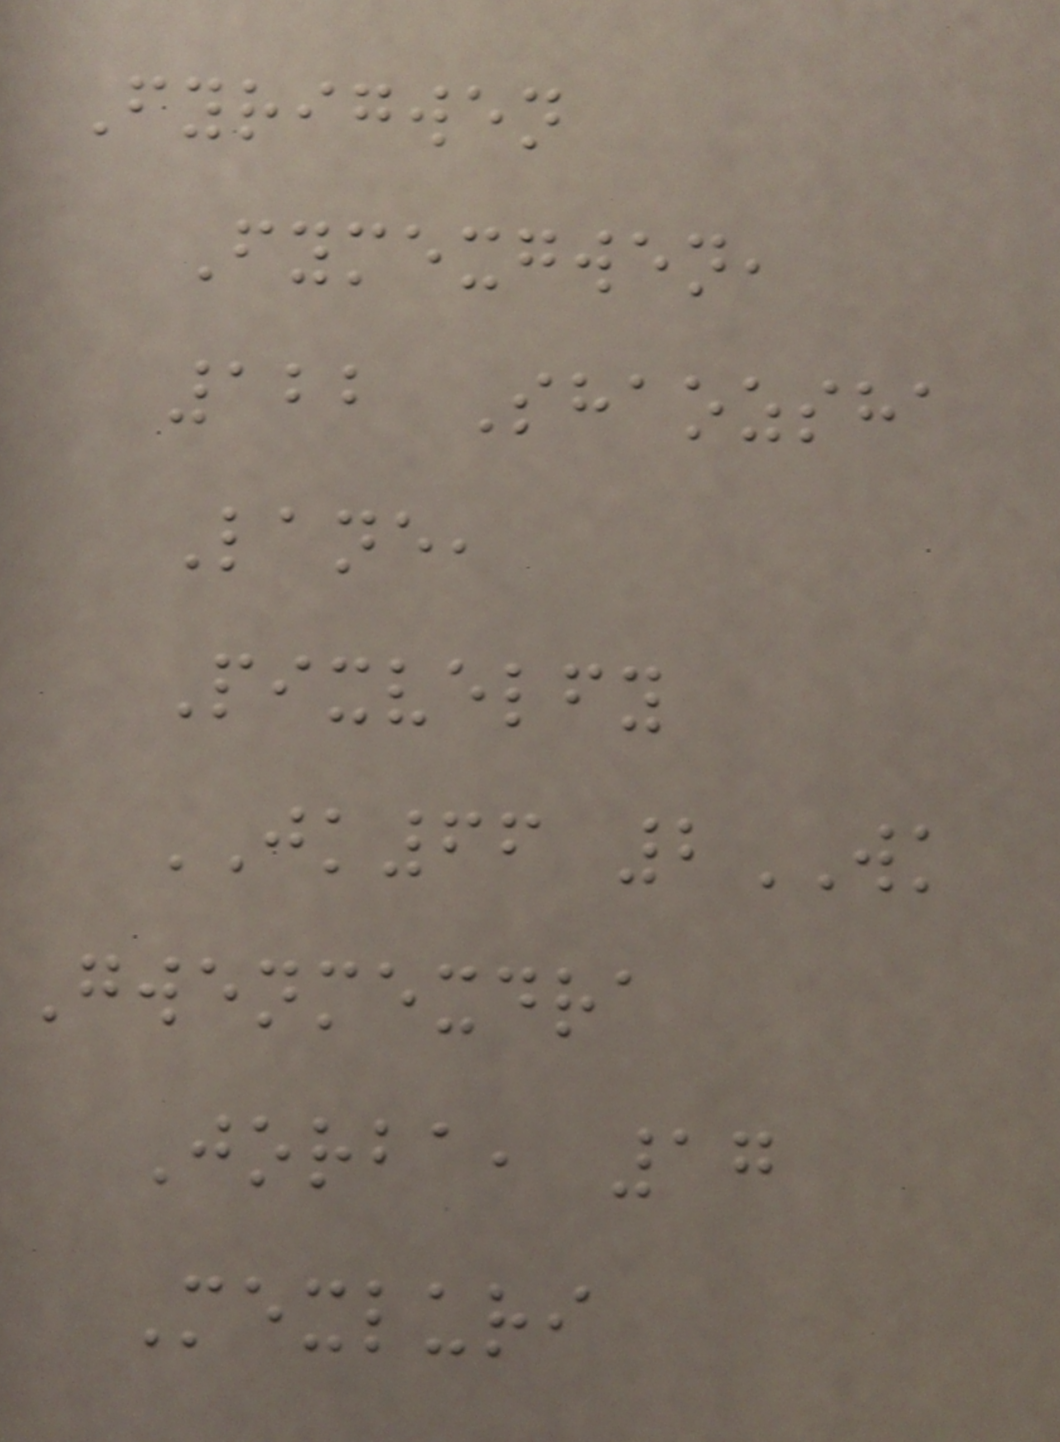Fyrigwen
Fymexgwen,
122 Shaozsha
Lane,
Pixvelfy
JK66 2WK
Gwenmexdra
Jorba, 17
Mexluri
